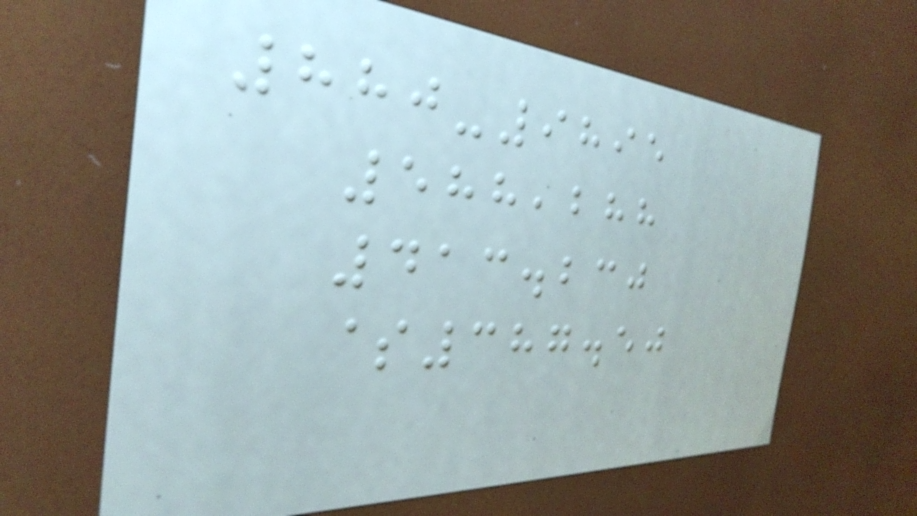880-9895
588,288
413.230
$387.50
